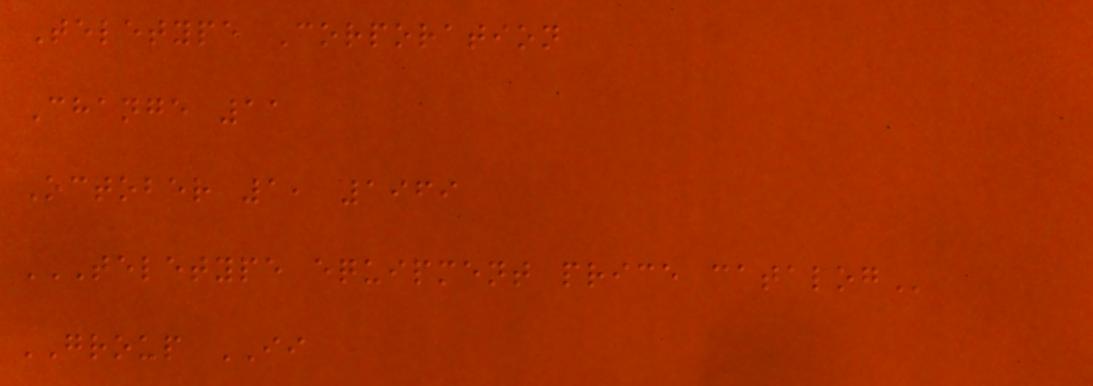Teletype Corporation
Change 11
October 1, 1969
TELETYPE EQUIPMENT PRICE CATALOG
GROUP II
